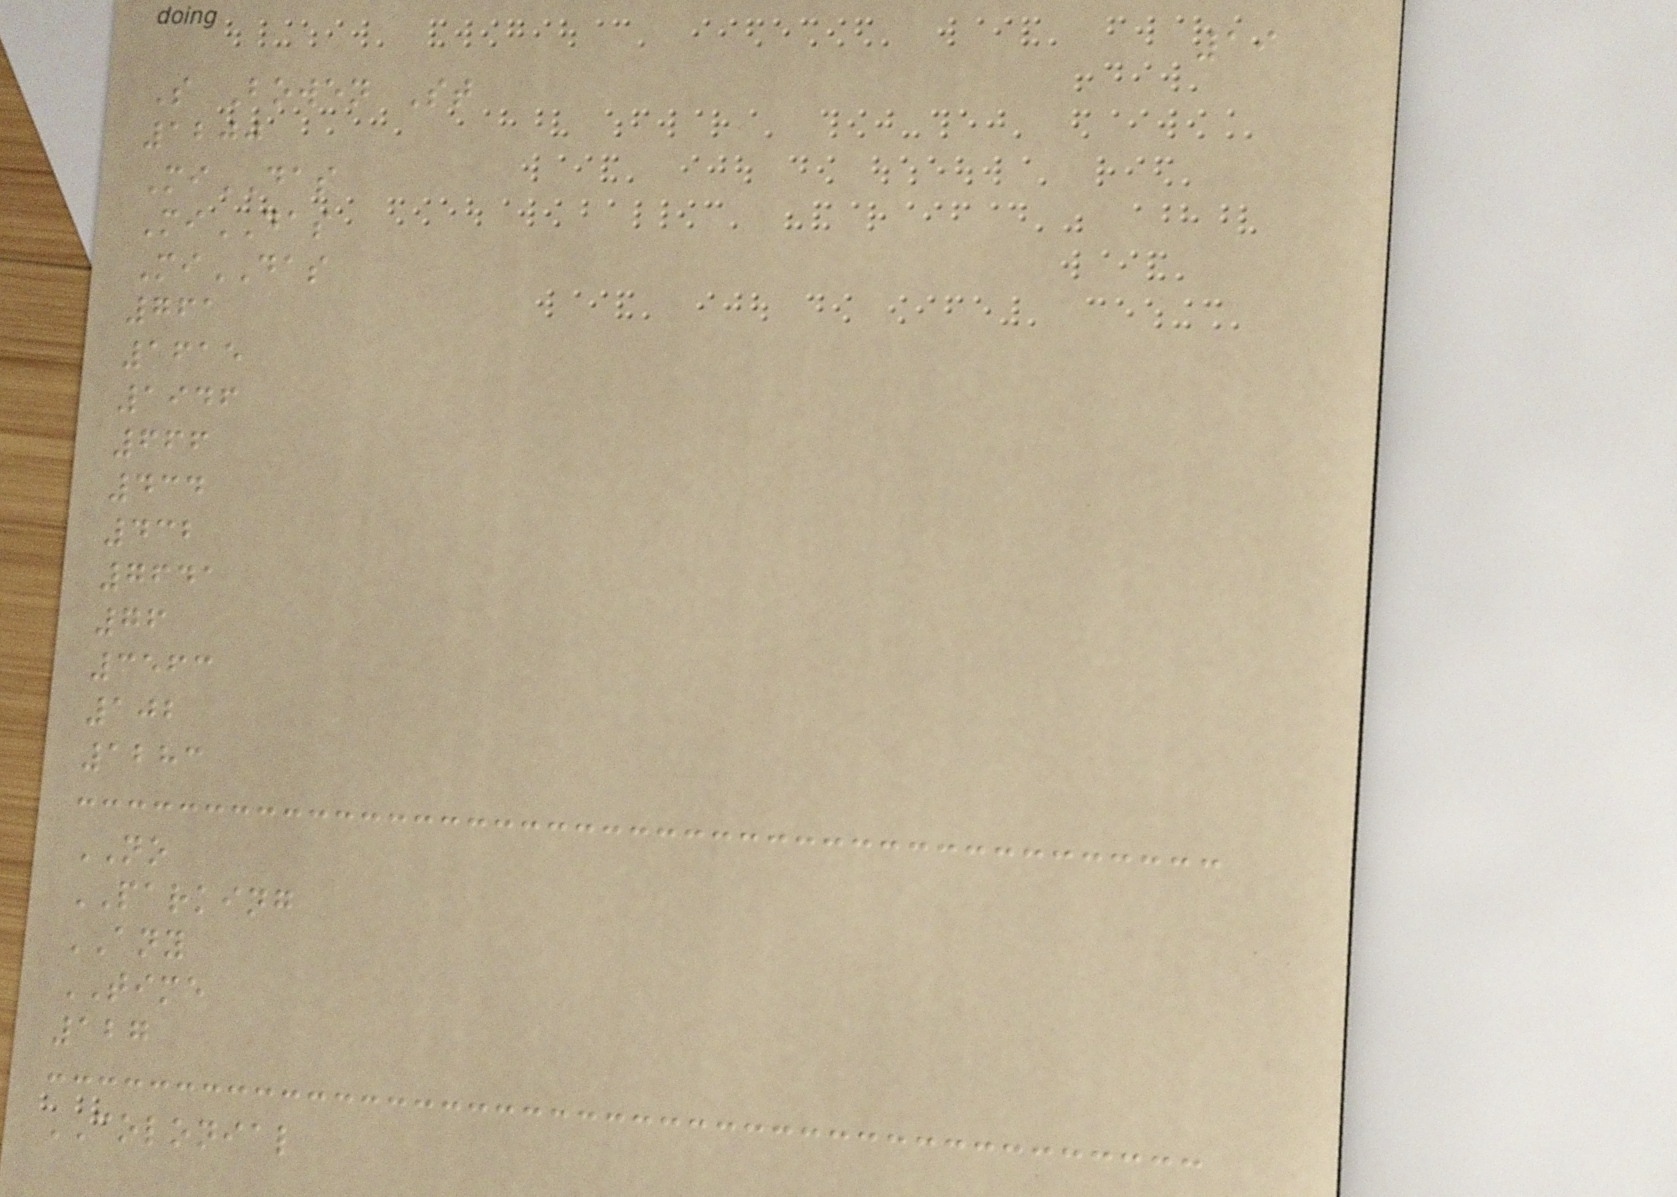19
S Bowen St
1200
MiDAS
MiDAS
MiDAS
761
1615
1946
666
434
432
7641
76
3563
102
1283
NO
PARKING
ANY
TIME
127
COLONIAL
